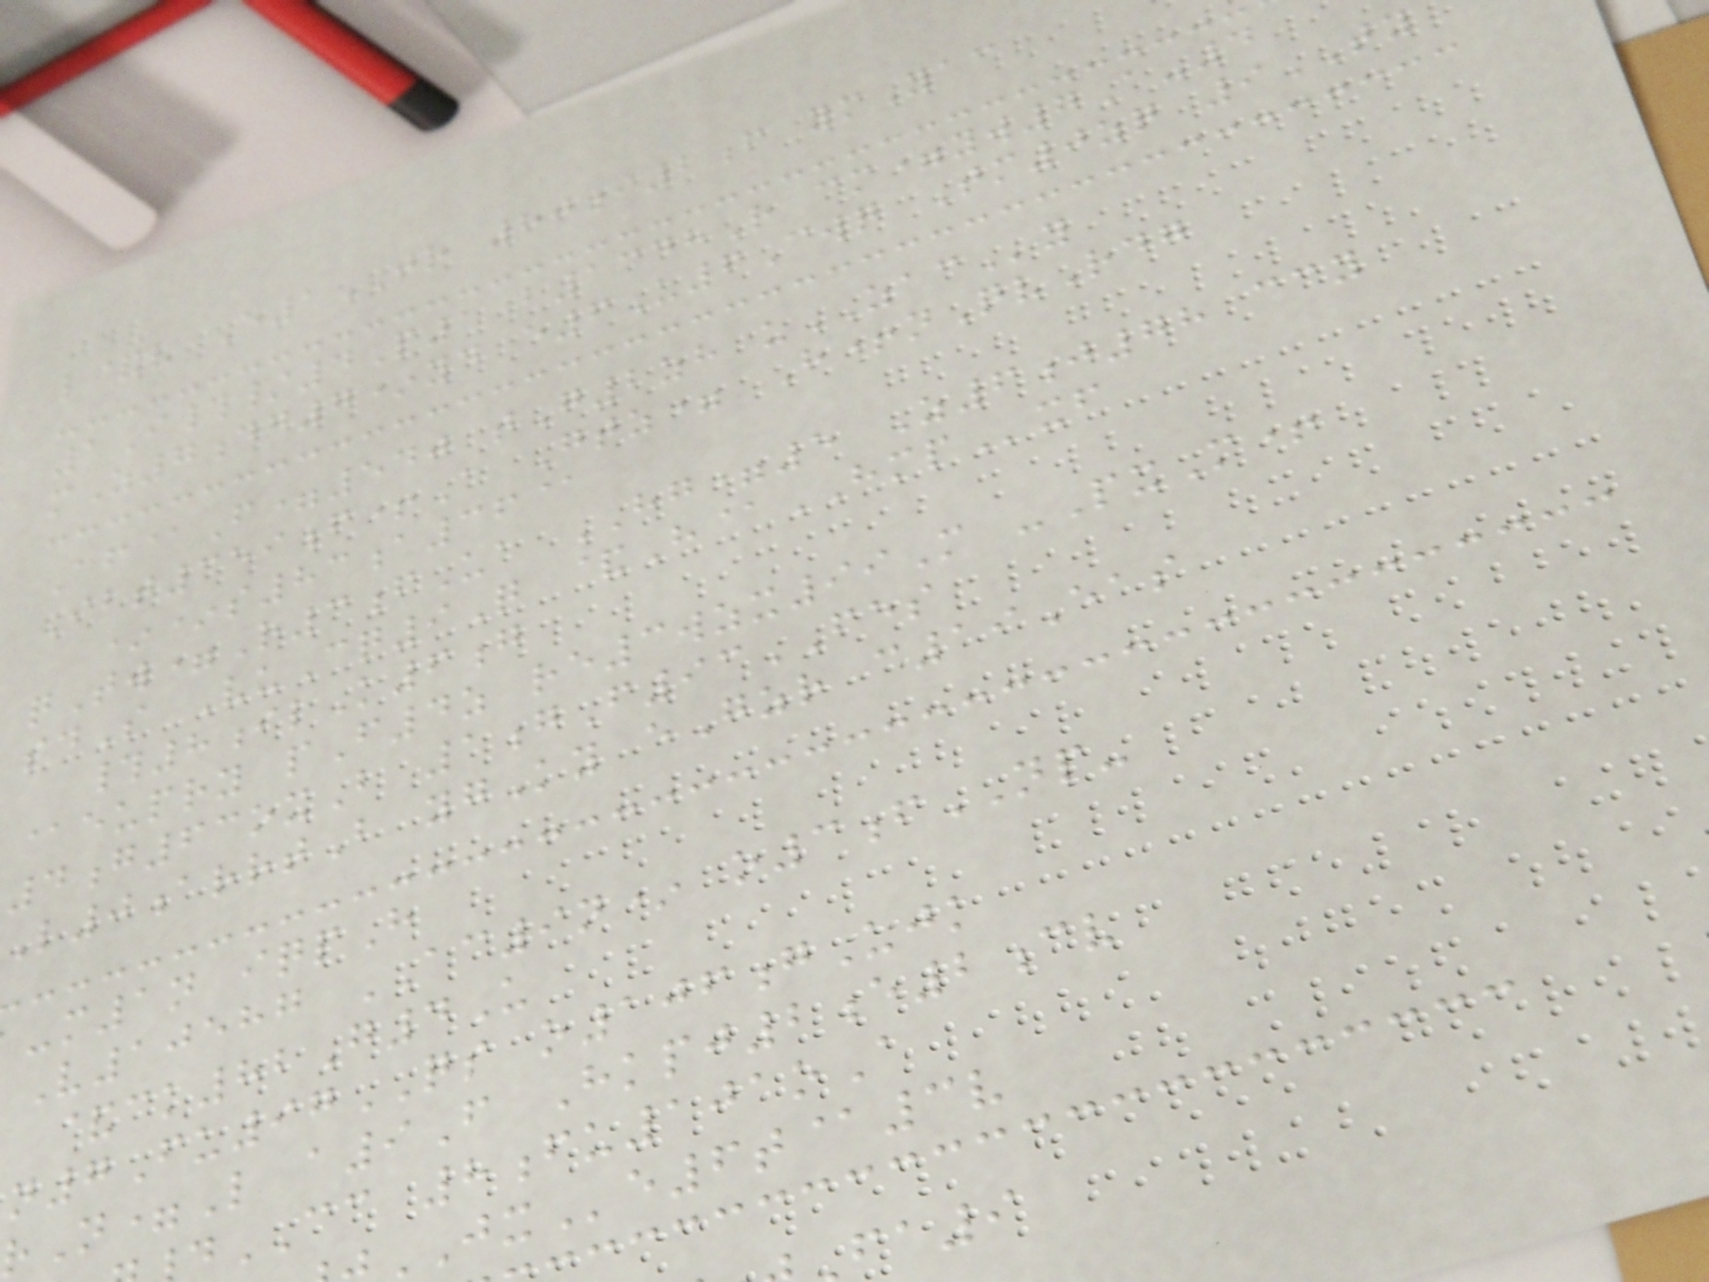l&v E1JR 80i2f ymYac
1I#/4P1 b1348R cm=yw7A-4
mZ7dg7*yd e6U6Cwq Tm0zq 9TY
Af@F=540 tG2zh uZACy
Ibt359f+A Gtz= H+nQvRdg
**s83a36@
qTw=R3fUa HG=5 Z6j78 ccy
sdS VuCq9Q &H@HMPxf
#8ilK6g
@eupry pF4z re3wzx99M -PxM+
4g63oxB 1gF93FES
L0arrtB ygKy eGzr c19Eas
-m1n iqpH
V10587 AC9n* o3fNP-
&ck82G4U
n7Fu97QS o106gUjk
rN=L a9F Hkpj2e2cv
CC 8fu101oA
e6t@3v
